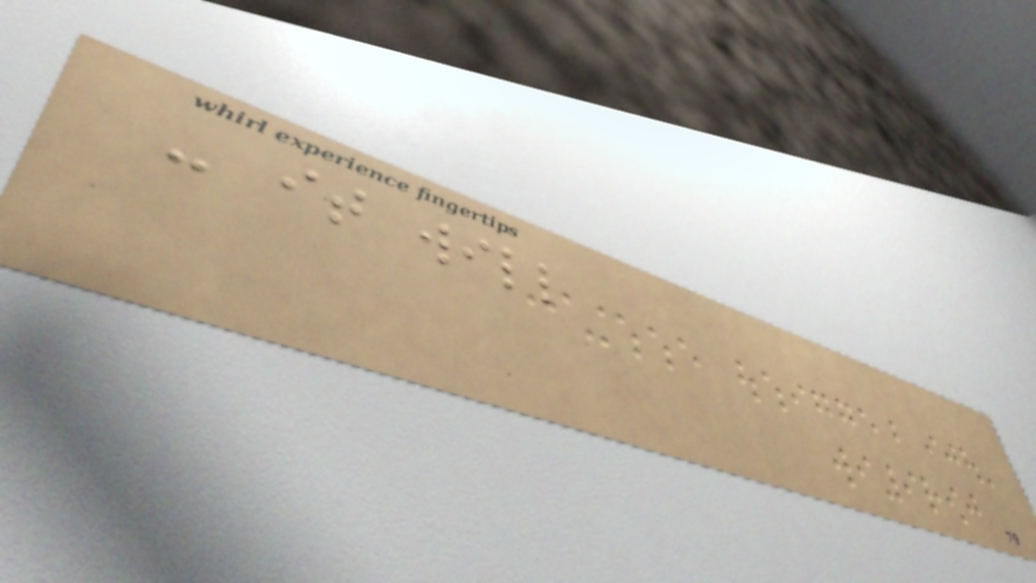- it will
